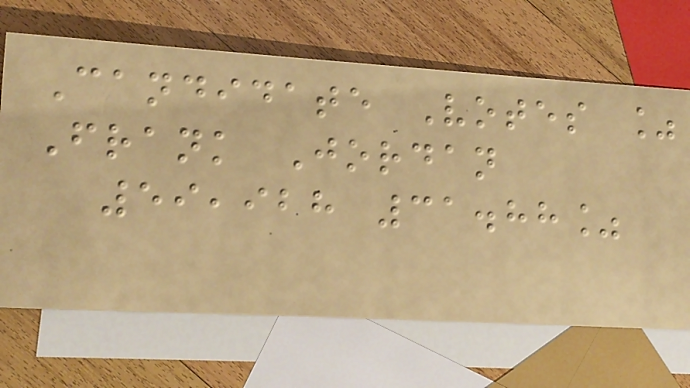Candidate Votes %
Frank Jordan
59,928 31.88%
